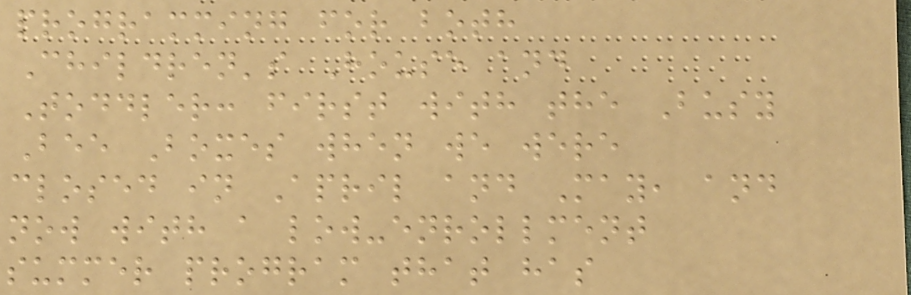programming for both
Children's House and
Toddler: first with the Busy
Bee Boxes when we were
closed in April and May, and
now with a low-enrollment
summer program that has
